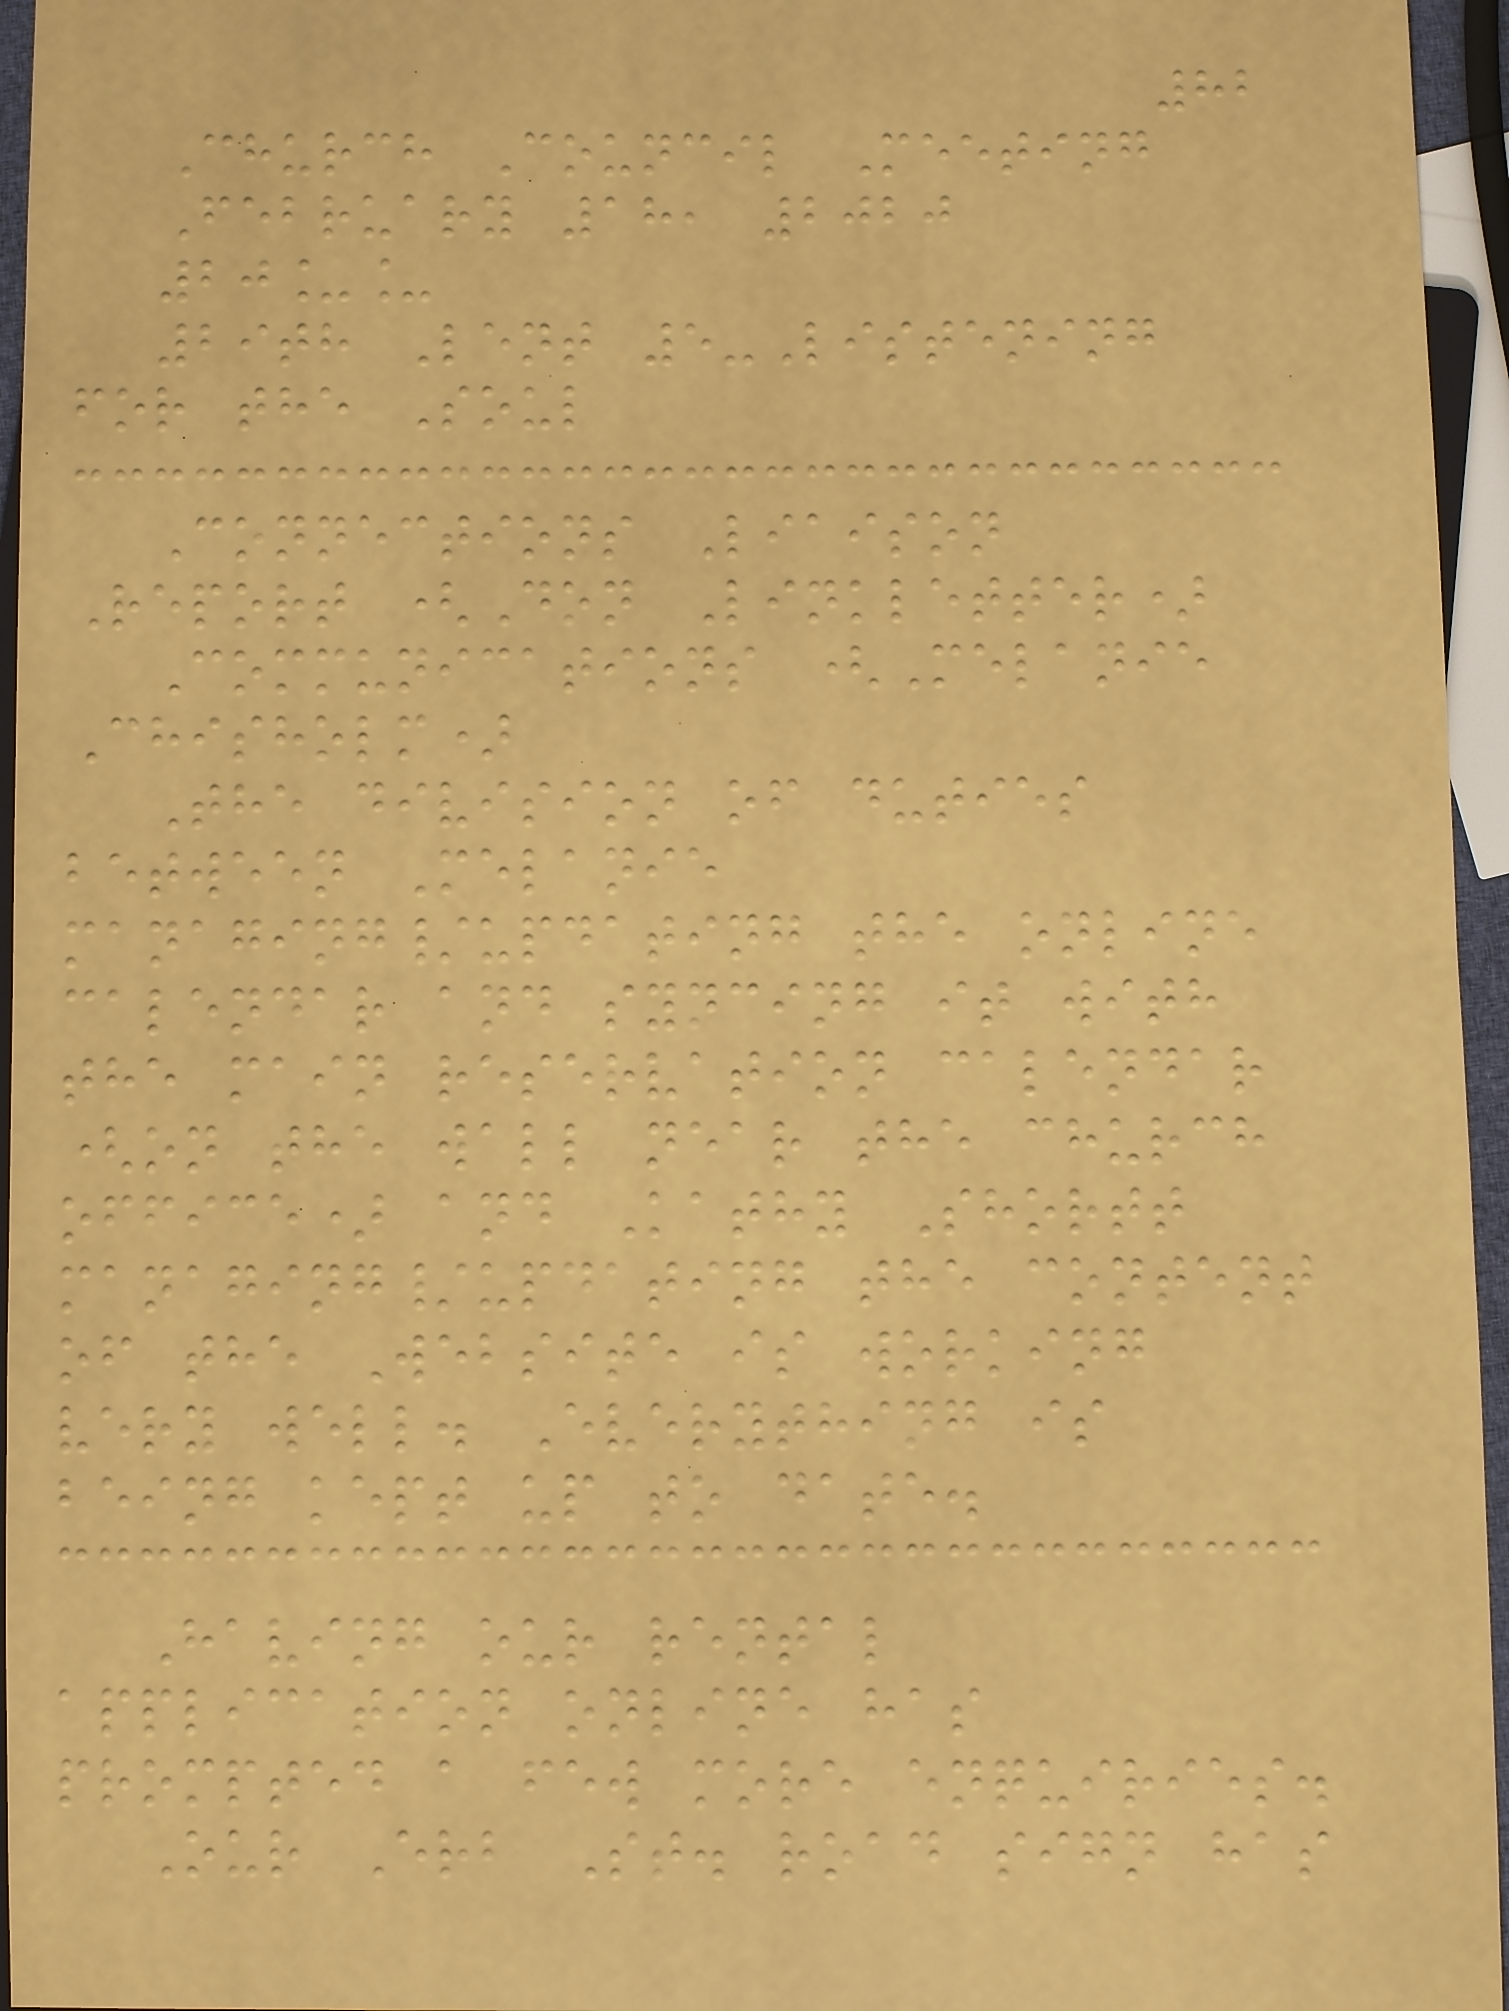82
Church Council Meeting
February 18, 2020
20__
29th Lent 5-Listening
for the Soul
Connections Liaison
Report (Don Linkletter)
Communications (Melanie
Chisholm)
The division of duties
between Melanie
managing/updating the online
calendar and syncing it with
the main reservation calendar
(on the wall near the church
office) and Kathy Shortt
managing/updating the content
of the Website is working
very well. Everything is
being kept up to date.
Having our rental
application online has
prompted a few more enquiries.
Our Erb St. road sign has
